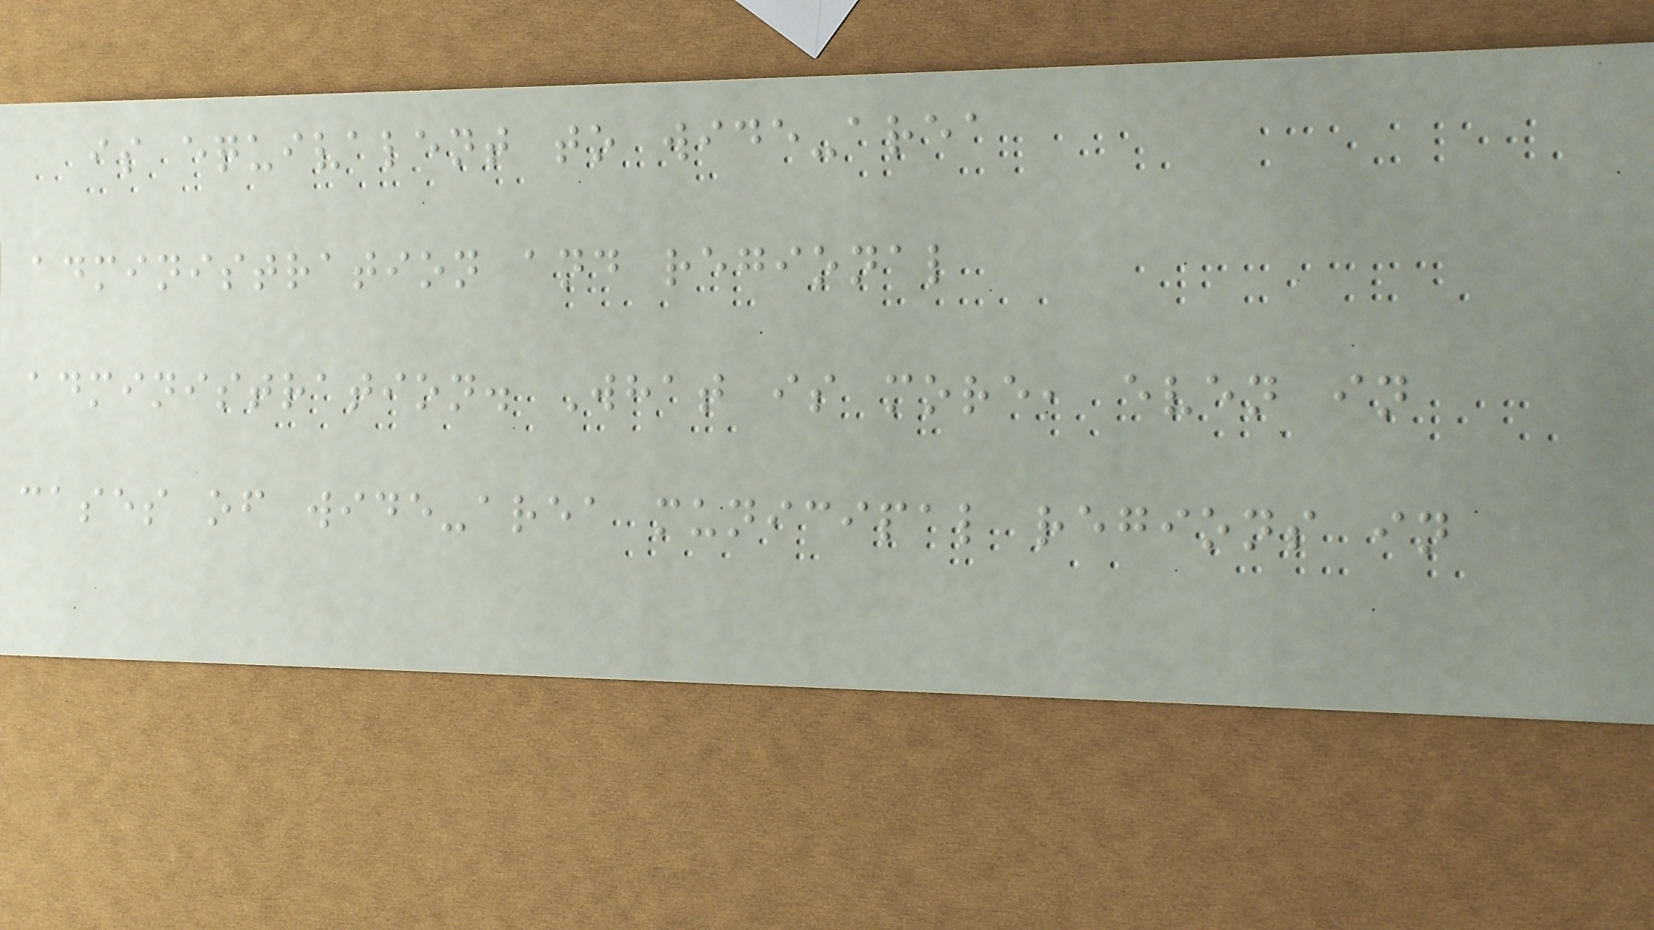is equivalent to wide-area
administration and regional
administration. What is more, even in
cases of wide-area municipal regions in
